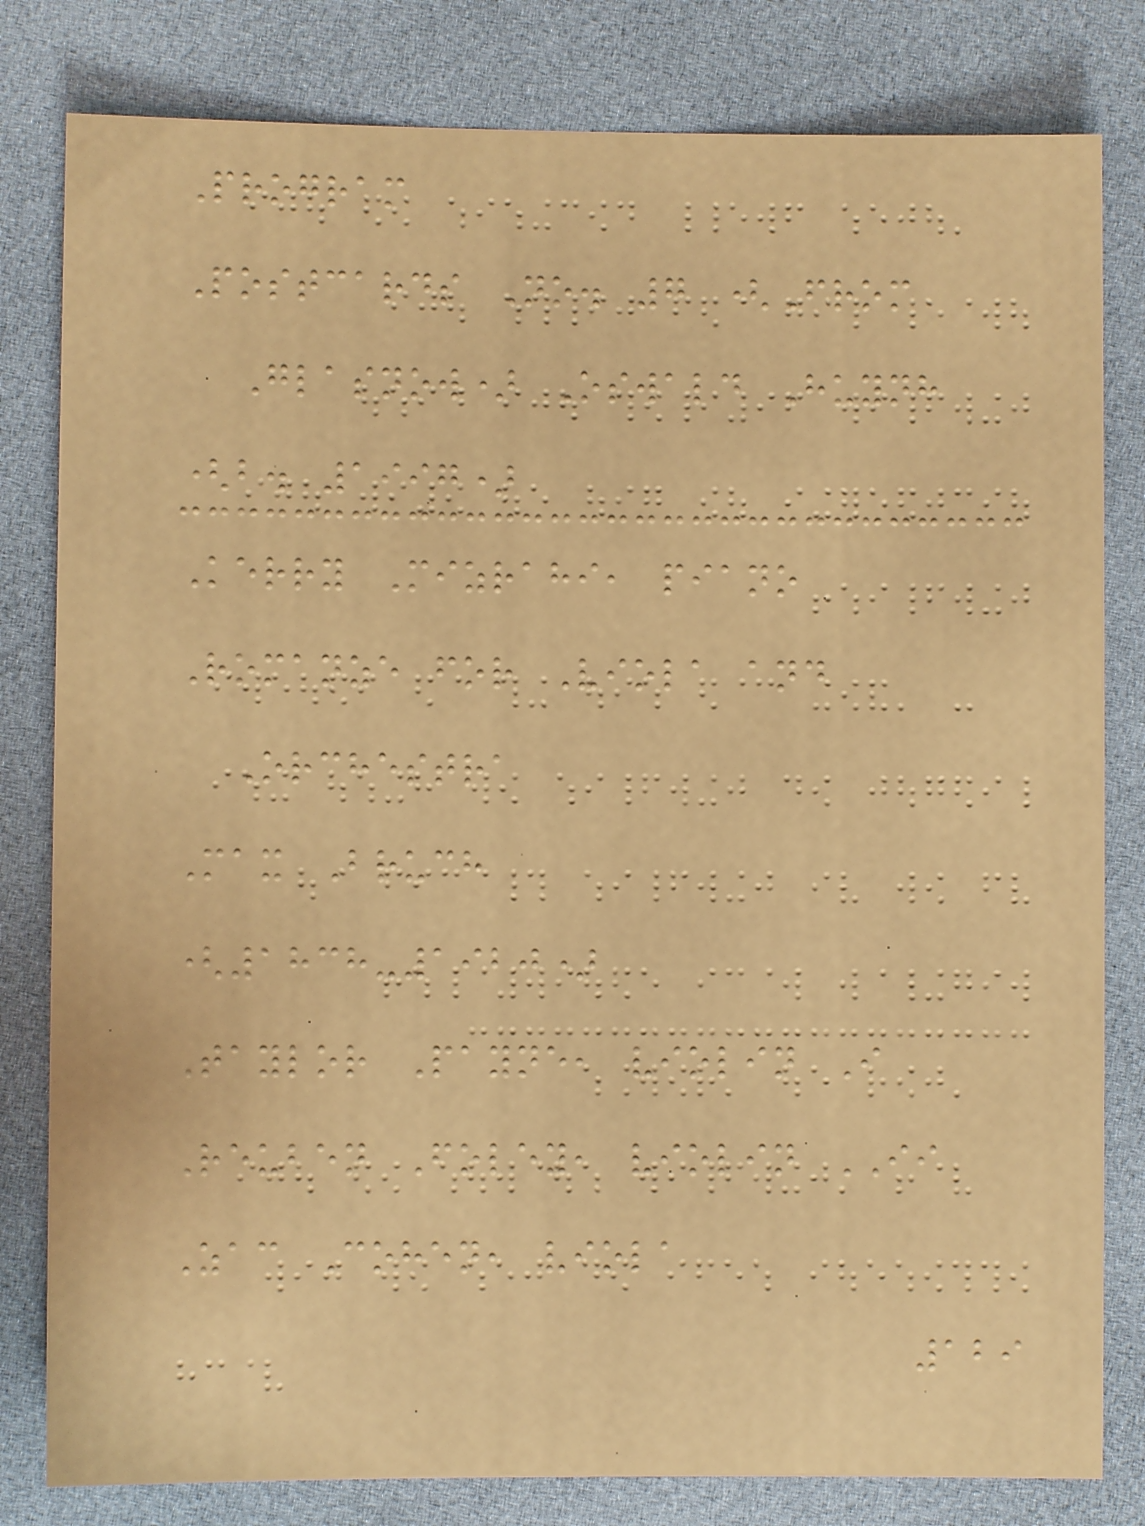Program
Postcards No. 7 (From
Glasnow) Oswald Huynh
(b. 1997)
Kerry Mizrahi, piano
Romanze for Viola and
Orchestra
Max Bruch
(1838-1920)
Taylor Payne, violin I
Reuben Foley, violin II
Zac Cohen, viola
129
